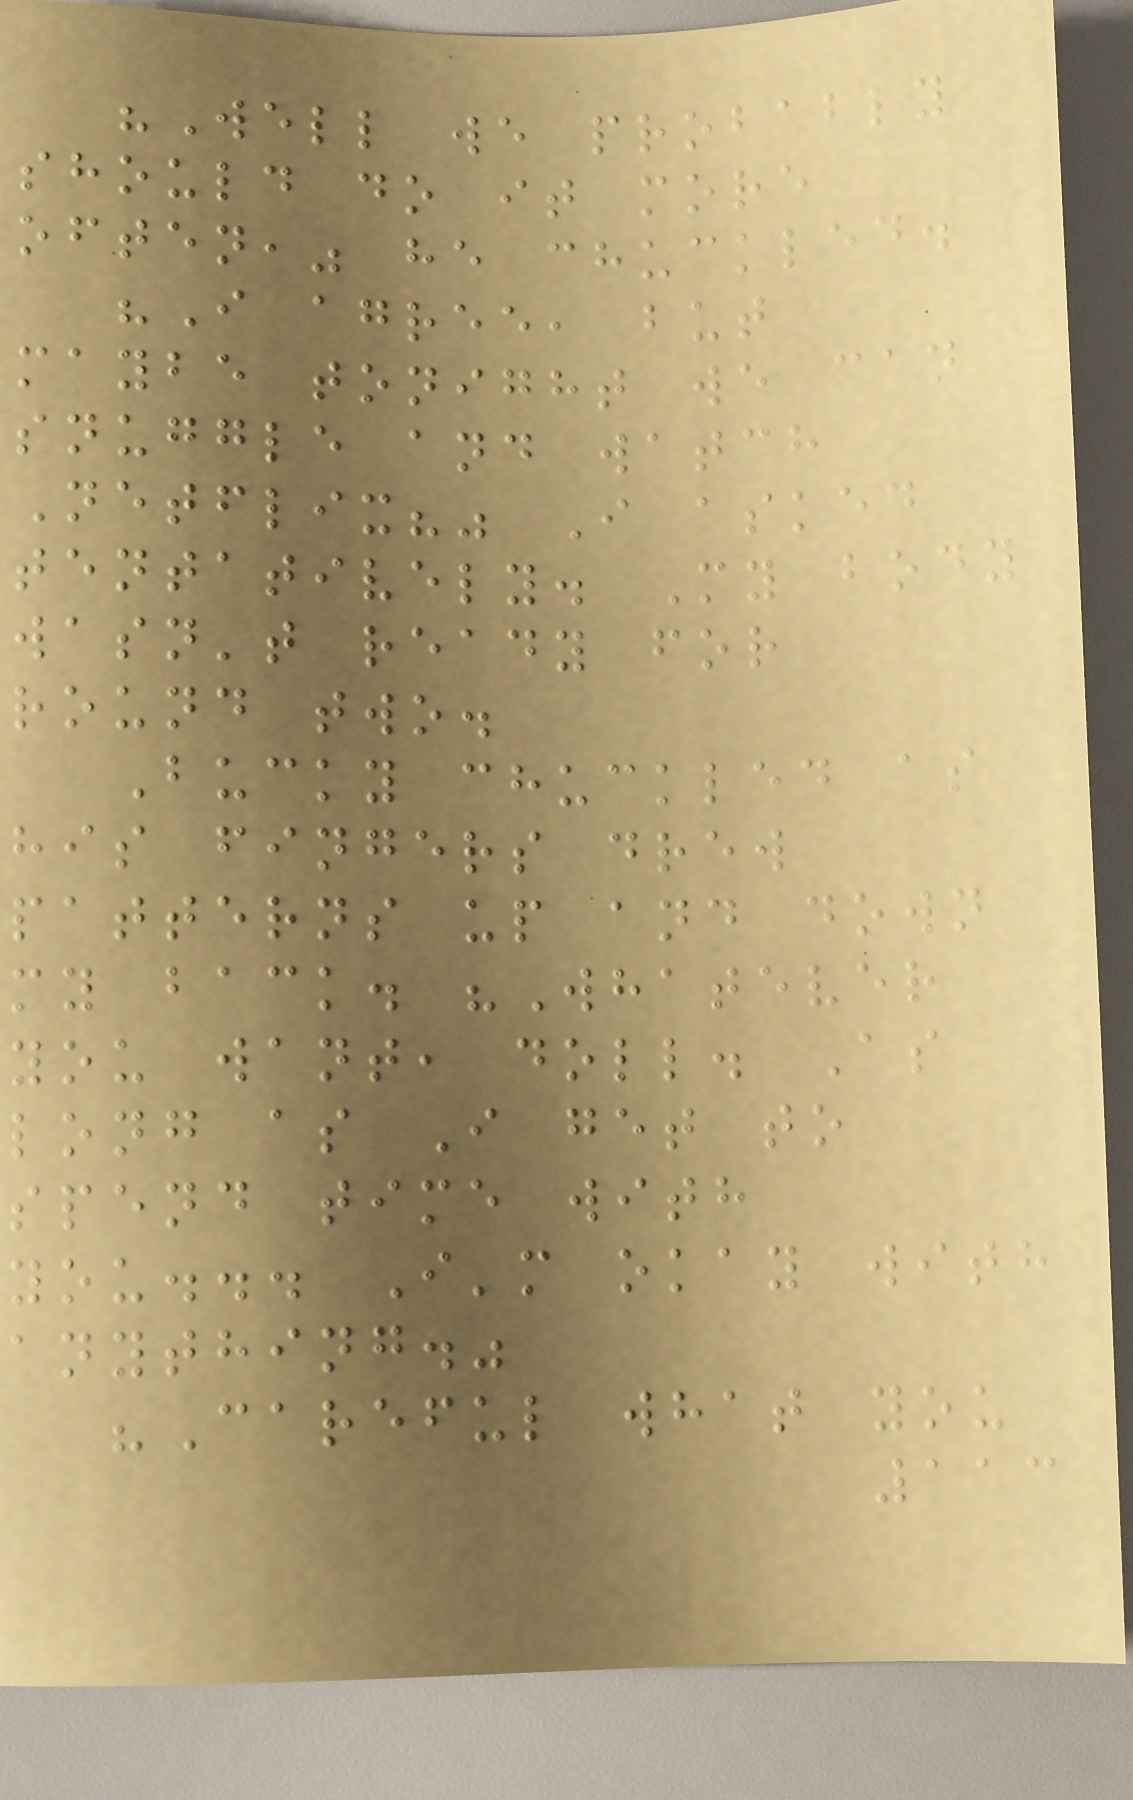"Well we probably
should do it more
often," he chuckled.
"I agree, but
maybe tonight we can
snuggle and watch
Netflix?" I asked
tentatively. My body
wasn't ready for
round two.
Bucky chuckled as
his fingers drew
patterns up and down
my back. "Whatever
you want, doll. As
long as I get to
spend time with
you... I'm okay with
anything."
"Careful what you
113
